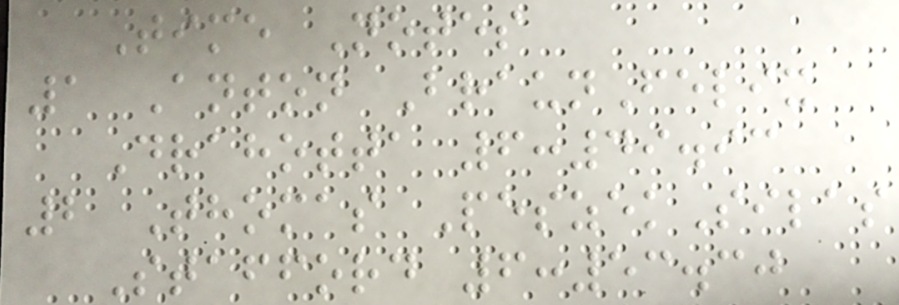Time Notes
1 Anton BraunFelix
Drahotta 6:49.93
2 Thomas PeszekSilas
Stafford 6:53.30
